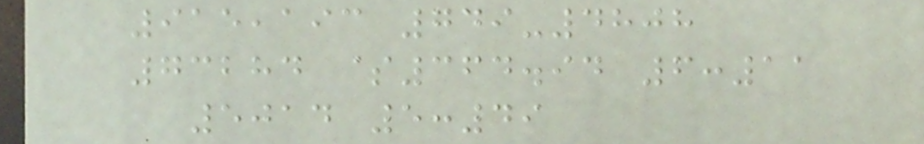915,193 749-4808
73284 $364.94 6:11
5014 5:49
